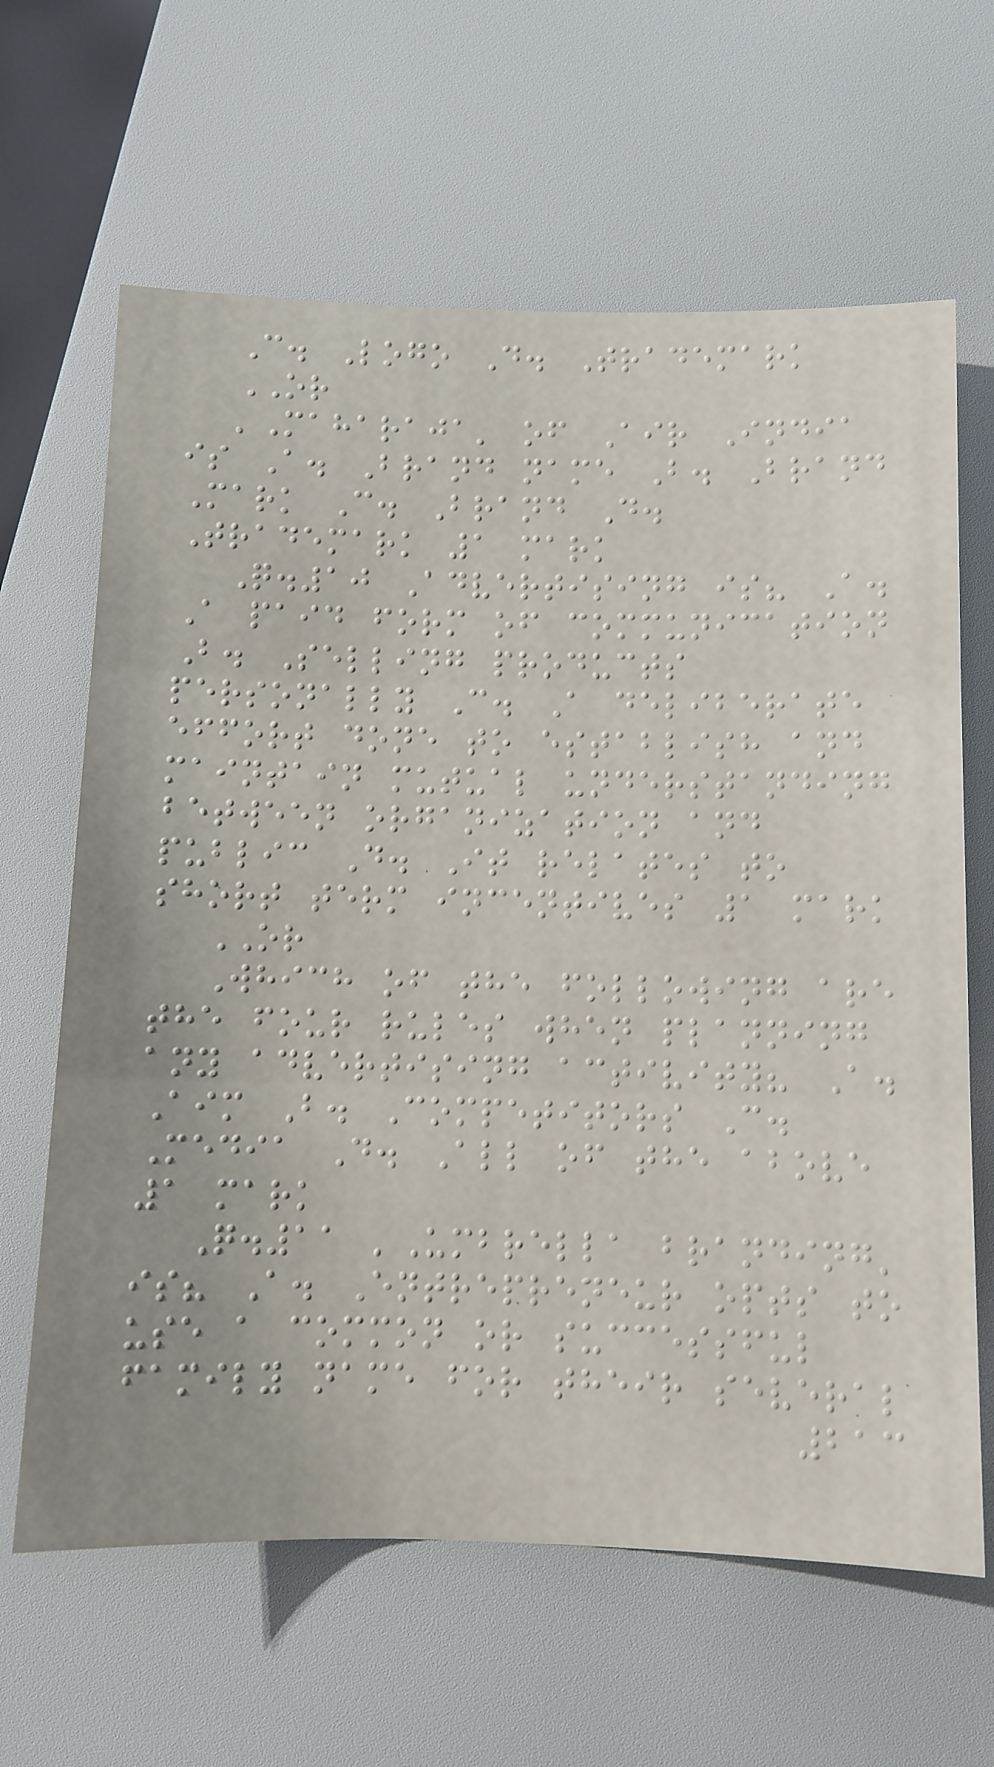C. Logo D. Trademark
OR
'Maharaja' of Air India
is A. Brand name B. Brand
Mark C. Brand D.
Trademark 1 mark
Q.10 Advertising is? A.
A paid form of communication
B. Selling products
personally C. A deliberate
effort done to establish and
maintain mutual understanding
between organization and
public D. It relates to
short term incentives 1 mark
OR
Which of the following are
the four rules when planning
any advertising activity? A.
Aim B. Competitors C.
Media D. All of the above
1 mark
Q.11 'Umbrella branding'
is? A. Entrepreneur opts to
use a common or successful
family name for their several
213
